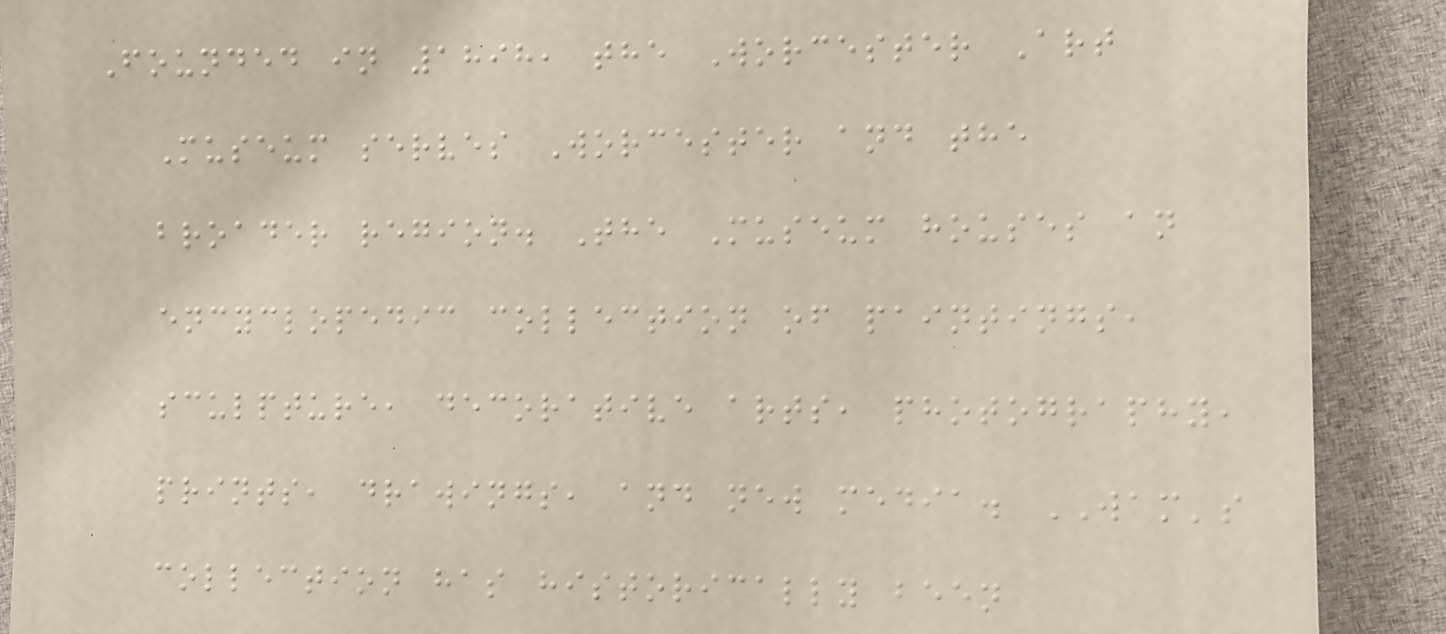Founded in 1898, the Worcester Art
Museum serves Worcester and the
broader region. The Museum houses an
encyclopedic collection of paintings,
sculpture, decorative arts, photography,
prints, drawings, and new media. WAM's
collection has historically been
